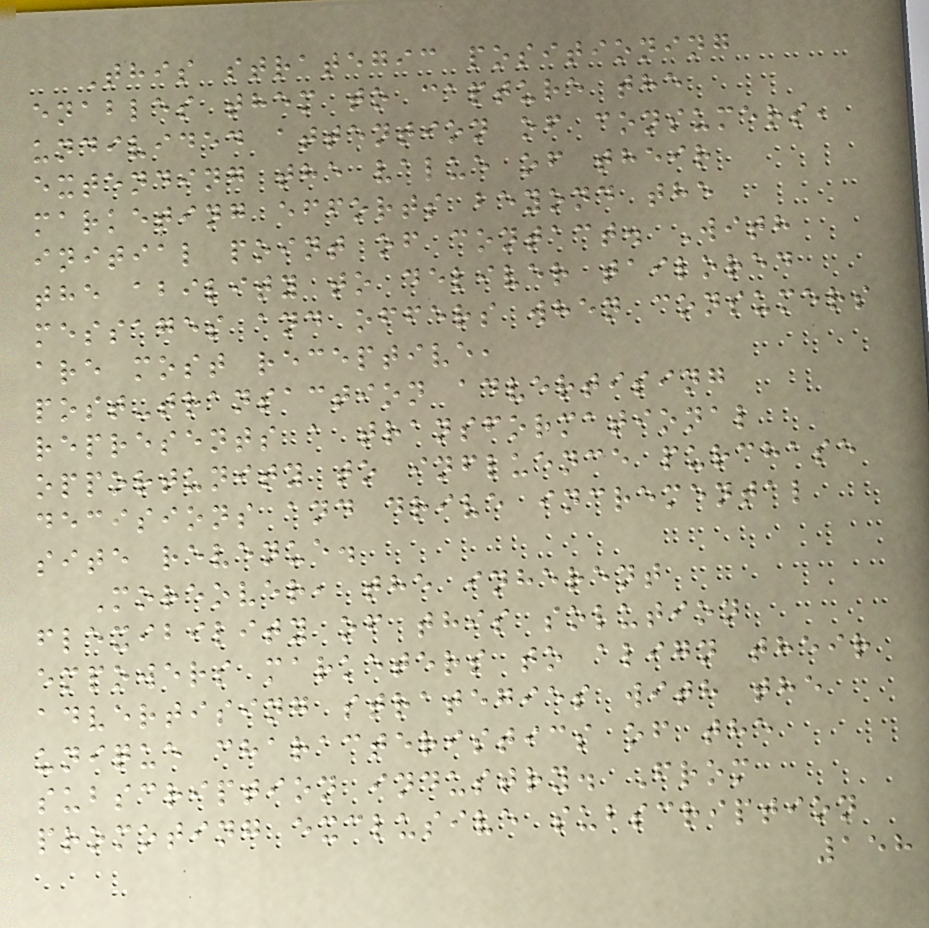This strategic positioning
enables them to capture the
undivided attention of consumers,
extending the value of their
marketing efforts beyond the
initial point of contact. With
the ability to deliver tailored
messages and offers when consumers
are most receptive,
post-transaction advertising
represents a transformational
opportunity to influence purchase
decisions and drive incremental
site revenue.
Moreover, the inherent
flexibility of this solution
empowers marketers to align their
advertising strategies with the
unique characteristics of the
subscription industry. From
promoting exclusive subscription
158
